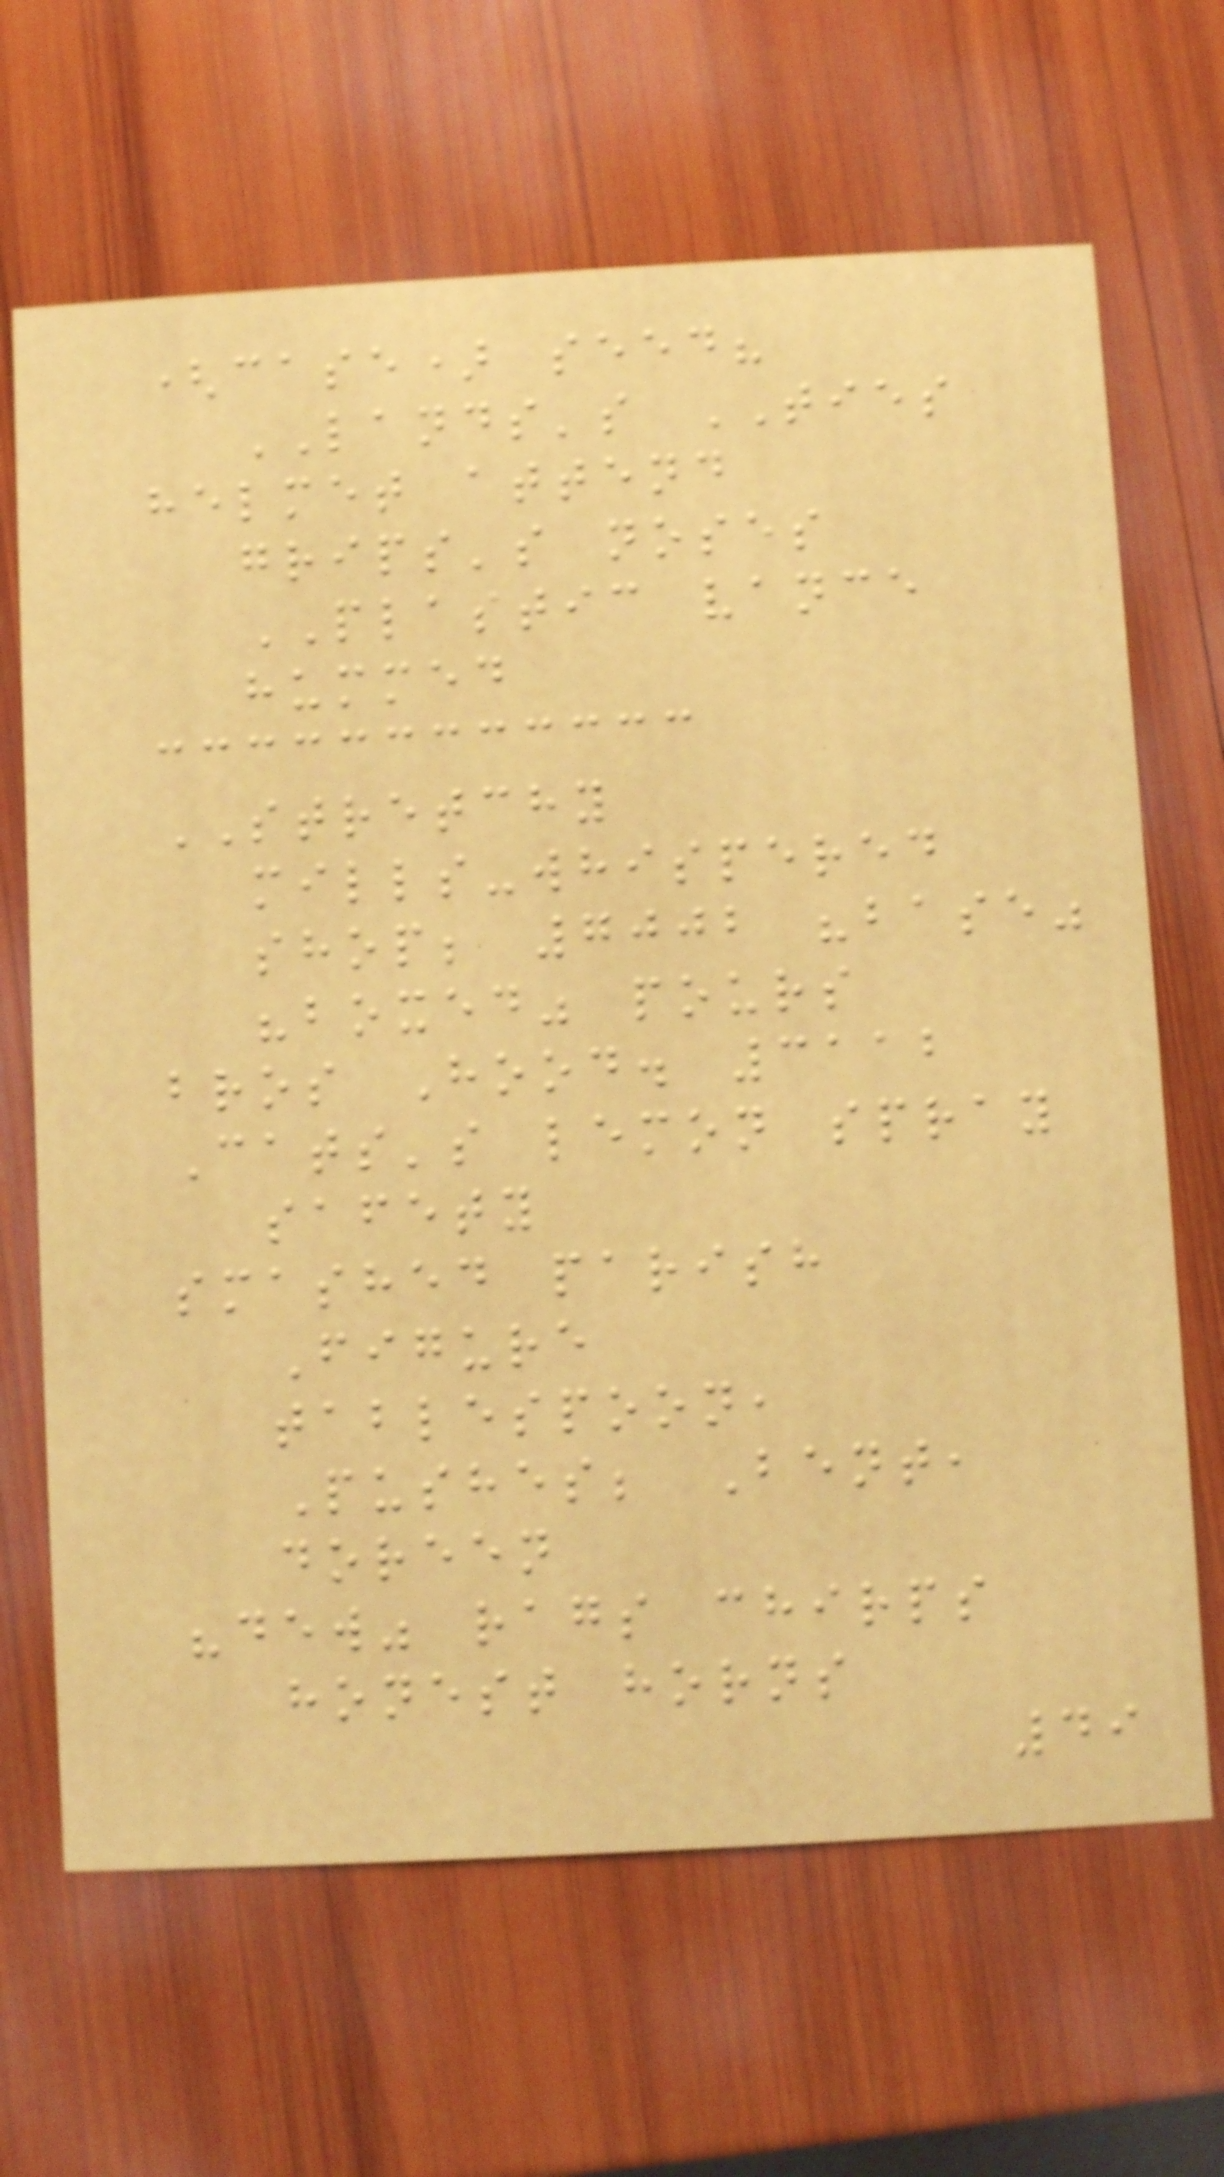(case) seed?
LANDS's TIES
helmet attend
grips's noses
PLASTIC vance
hummed
STRETCHY
mills-whispered
shop; 7002 "base"
"boxed" pours
bros Hood. 3112
Cats's lemon spray
safety
smashed parish
Figure
tablespoon,
Pushes; Bent,
doreen
"dew" rags chirps
honest horns
49
